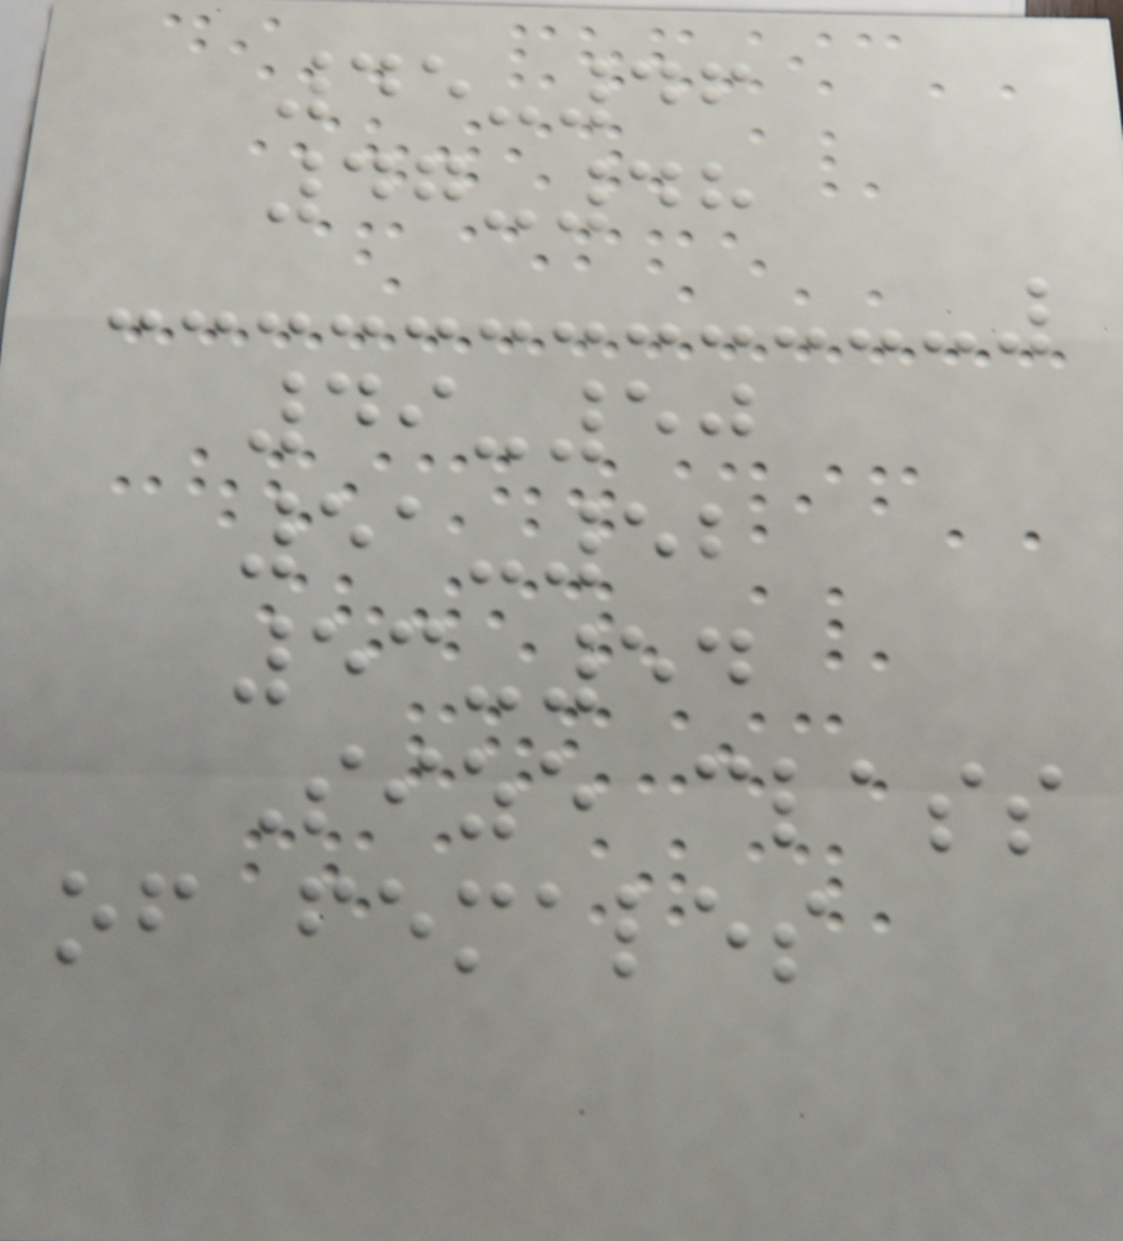45-46
47-48
49-50
51-52
53-54
Size class
of females
